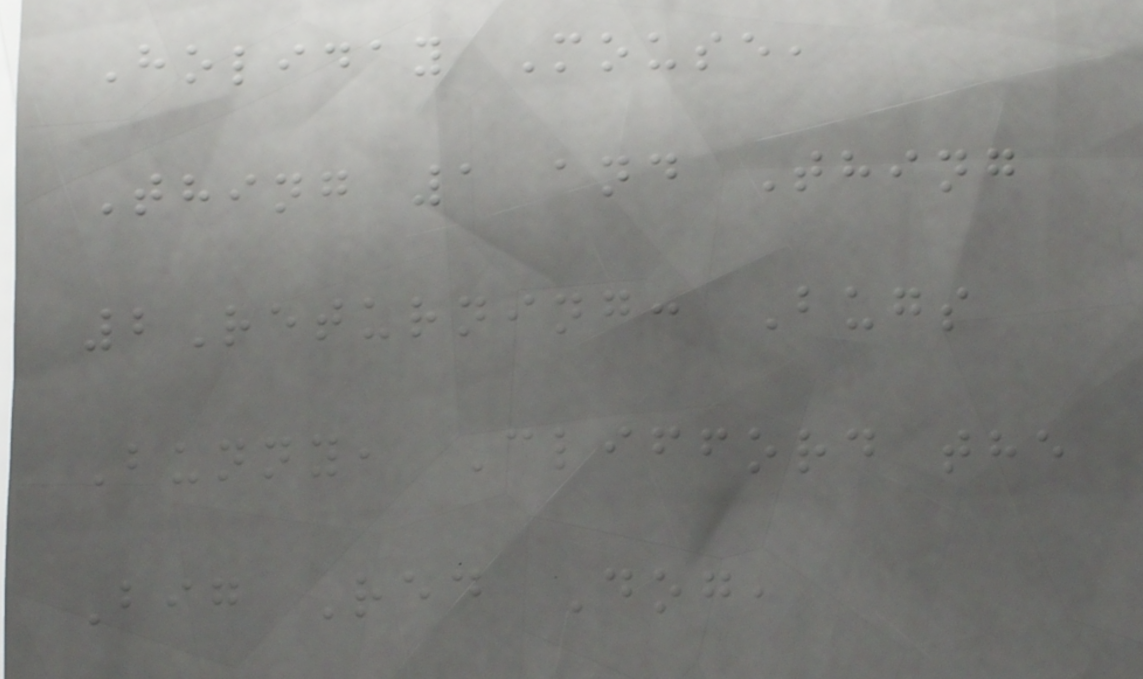Holiday Mouse,
Thing 1 and Thing
2Returning: Bugs
Bunny, Clifford the
Big Red Dog,
